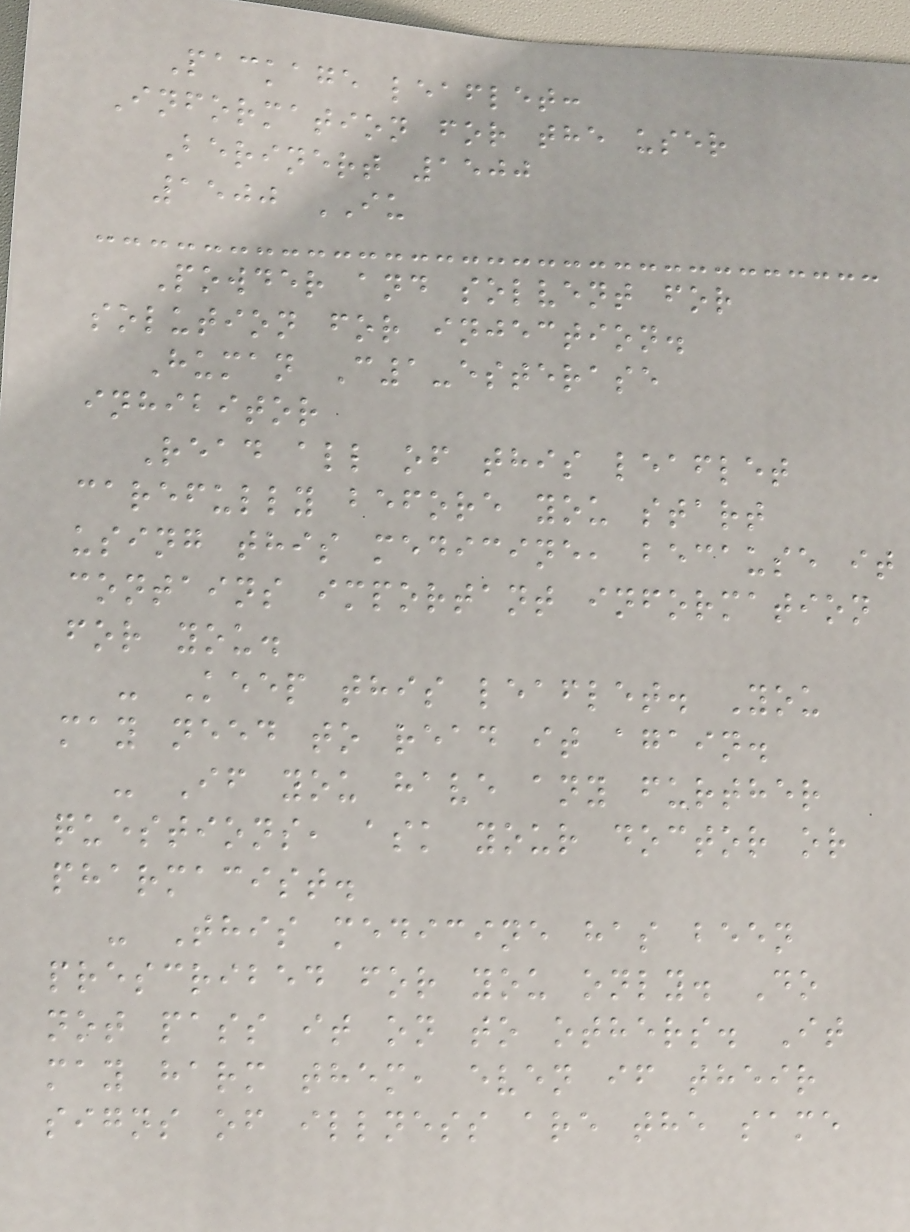Package leaflet:
Information for the user
Berinert 1500
1500 IU
Powder and solvent for
solution for injection.
Human C1-esterase
inhibitor
Read all of this leaflet
carefully before you start
using this medicine, because it
contains important information
for you.
- Keep this leaflet. You
may need to read it again.
- If you have any further
questions, ask your doctor or
pharmacist.
- This medicine has been
prescribed for you only. Do
not pass it on to others. It
may harm them, even if their
signs of illness are the same
